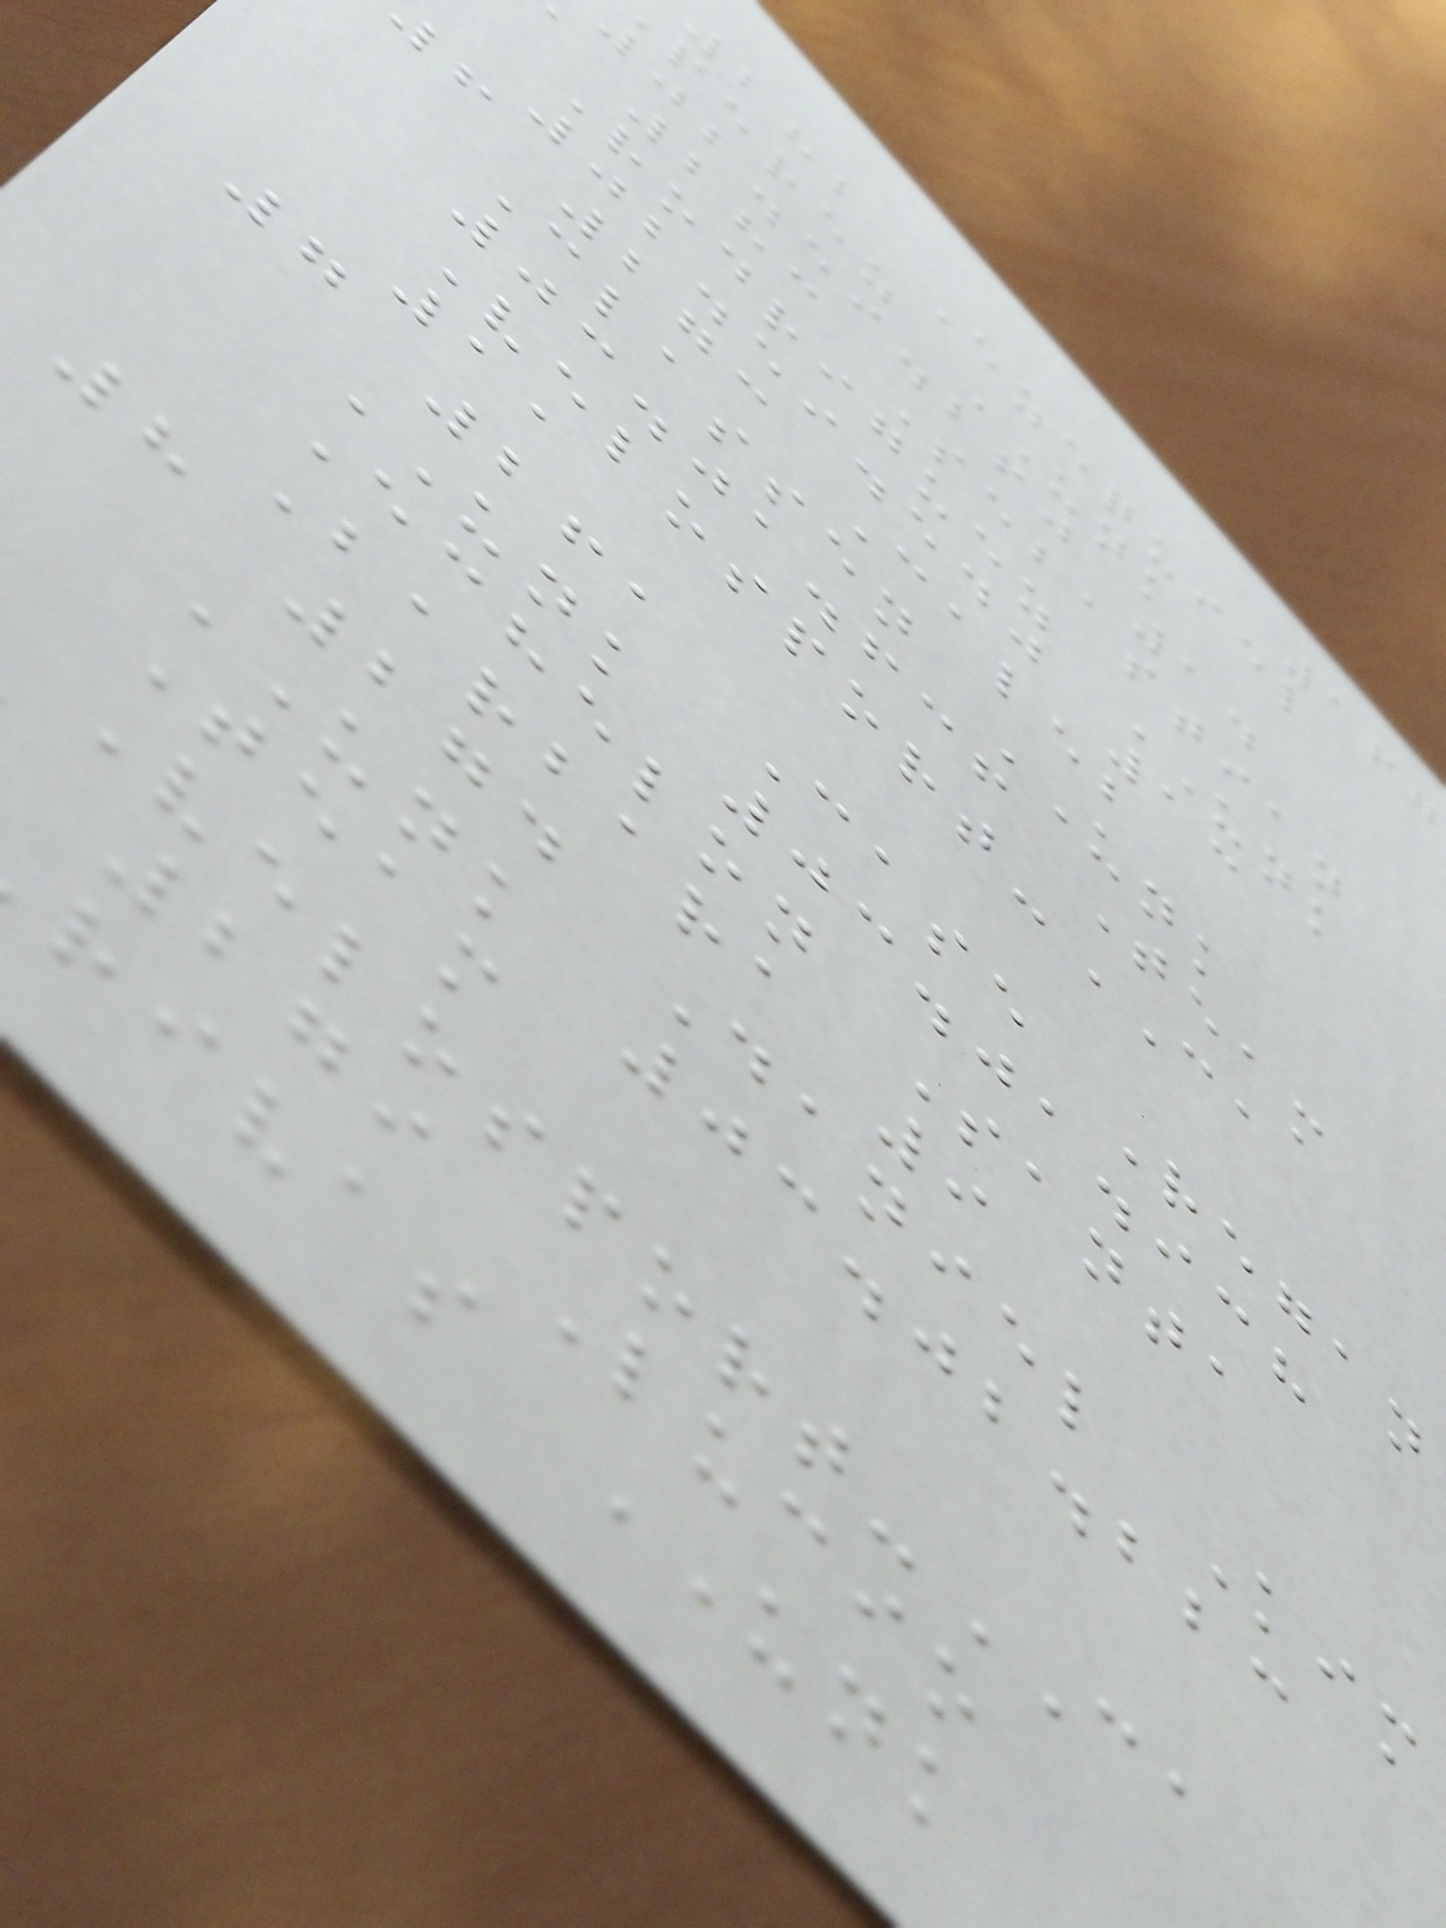167
282 Ezequiel
perez UNK
02.59.260 14
283 Sebastian
Rodriguez UNK
02.59.540 13
f 273 Caleb
Classen UNK
03.01.636 Team
Velosport-CA
11
7 261 Case Regan
UNK 03.01.938
Echelon Santa
Barbara 9
8 274 Daniel Kim
UNK 03.02.223
Team
Velosport-CA
279 Lucio
rivas UNK
